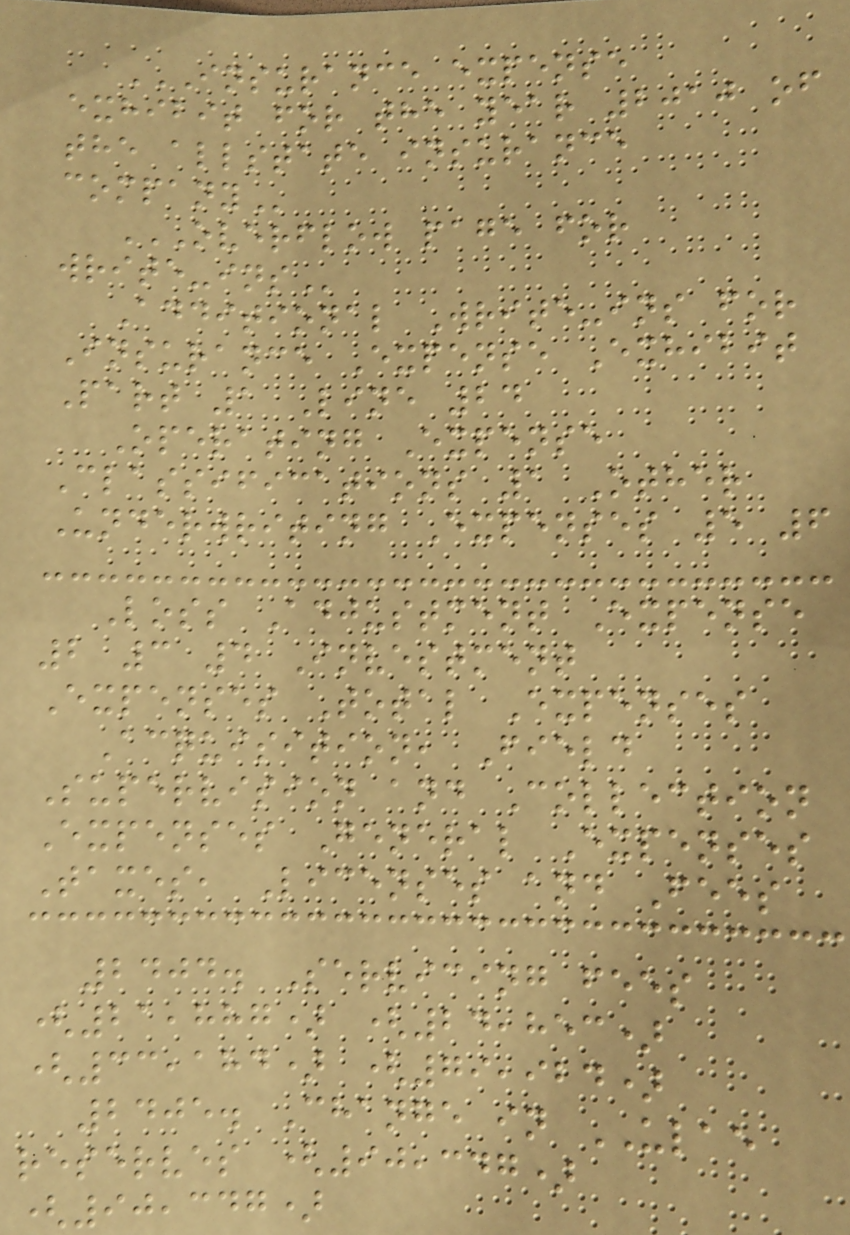INSURANCE EXPENSE
EXHIBIT FOR THE YEAR 2010 OF
THE ALLSTATE INSURANCE
COMPANY
OVERFLOW PAGE FOR
WRITE-INS
Additional Write-ins for
Insurance Expense Exhibit
Part 1 Line 24
Operating Expense
Classifications 1 Other
Underwriting Expenses 5 6
Loss Adjustment Expense
2 3 4 Investment
Expenses Total Expenses
Acquisition, Field
Supervision and Collection
Expenses General Expenses
Taxes, Licenses and Fees
2404. Servicing fees
(21,887) (24,853)
(33,184) (79,924)
2405. Change in ULAE
reserves (90,347)
(90,347)
